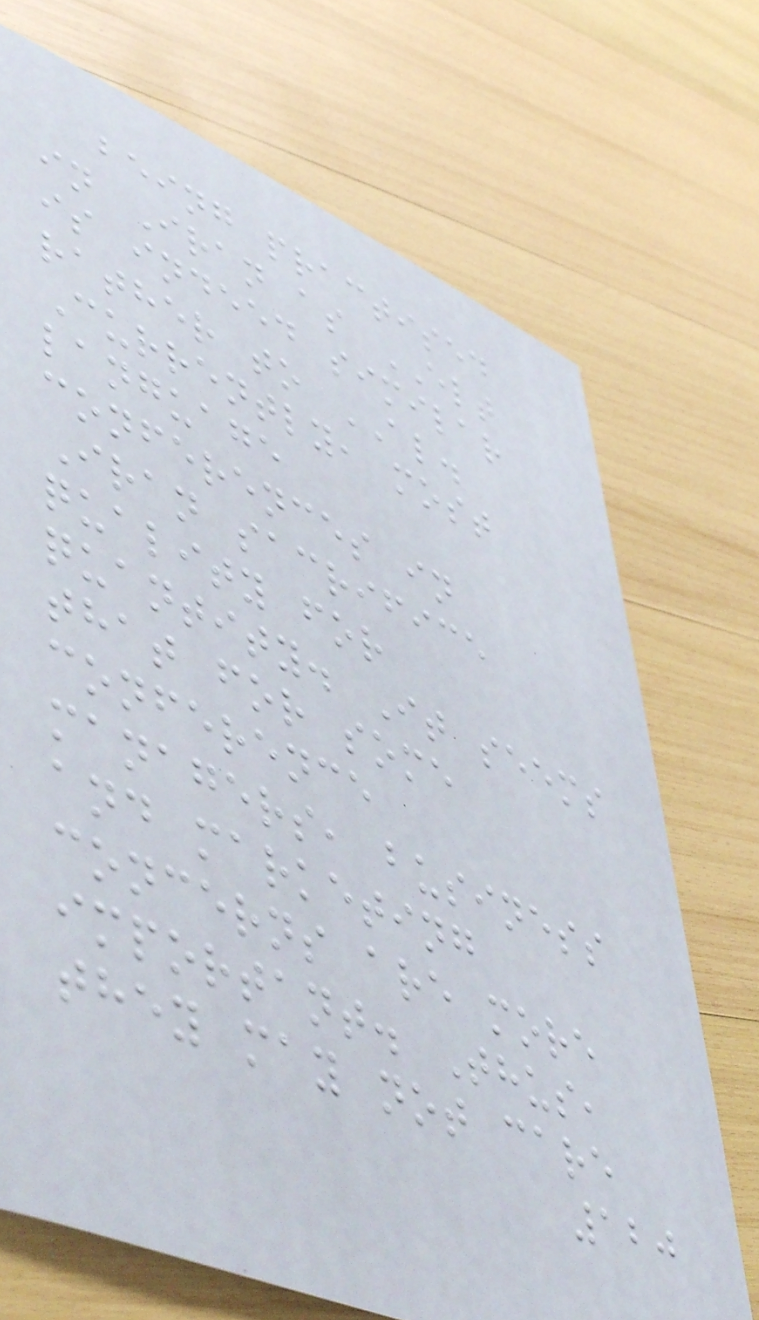being practised
in Iran as ELT
is indeed similar
rather to AL.
Currently, most
language
conferences in
Iran sacrifice
quality for
quantity. It seems
that for some
conference
managers, business
and marketing
concerns are more
important. Thus,
they may not care
120
